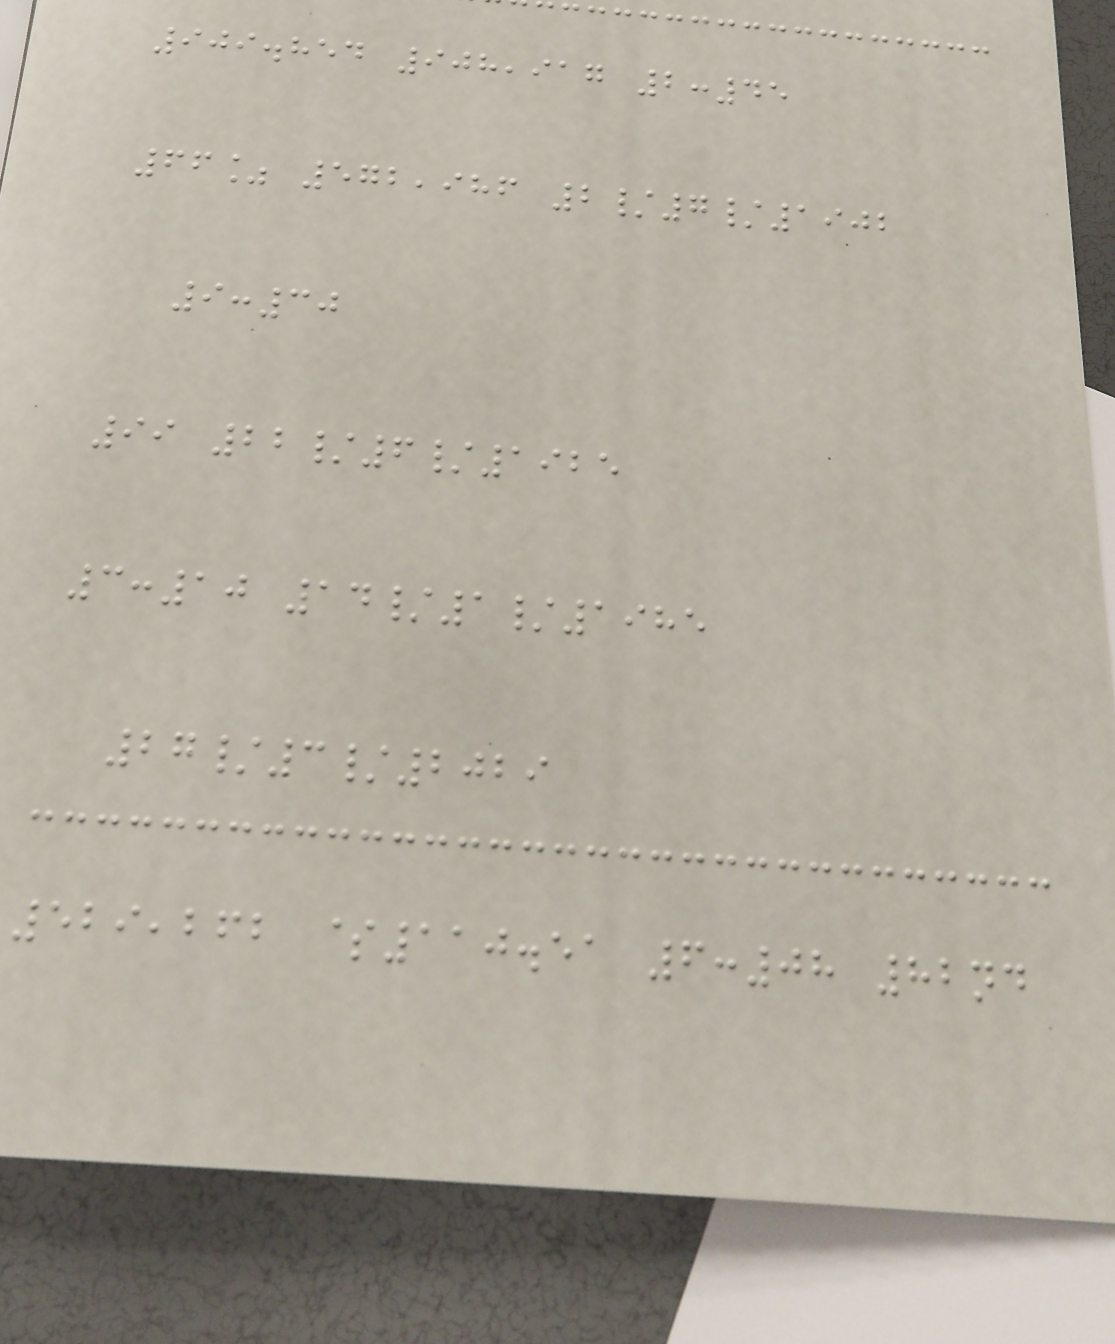909.854 908,917 2:45
66% 572,986 2/7/1902
9:30
99 22/6/1925
3:10 14/1/1985
27/3/2029
529,262 $110.51 6:08 82nd
